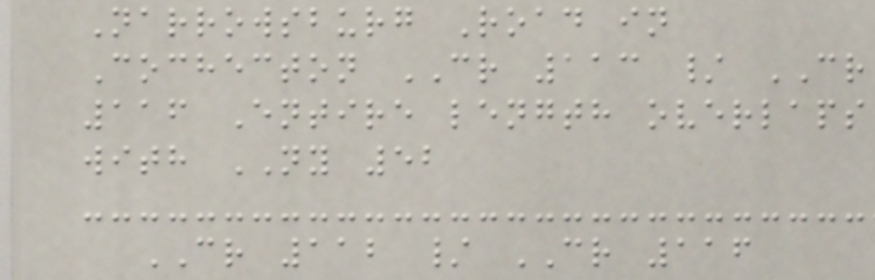Narrowsburg Road in
Cochecton CR 113 / CR
116 Entire length overlaps
with NY 52
CR 112 / CR 116
